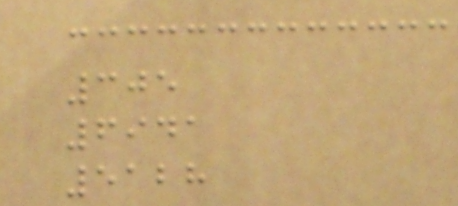305
6941
5128
